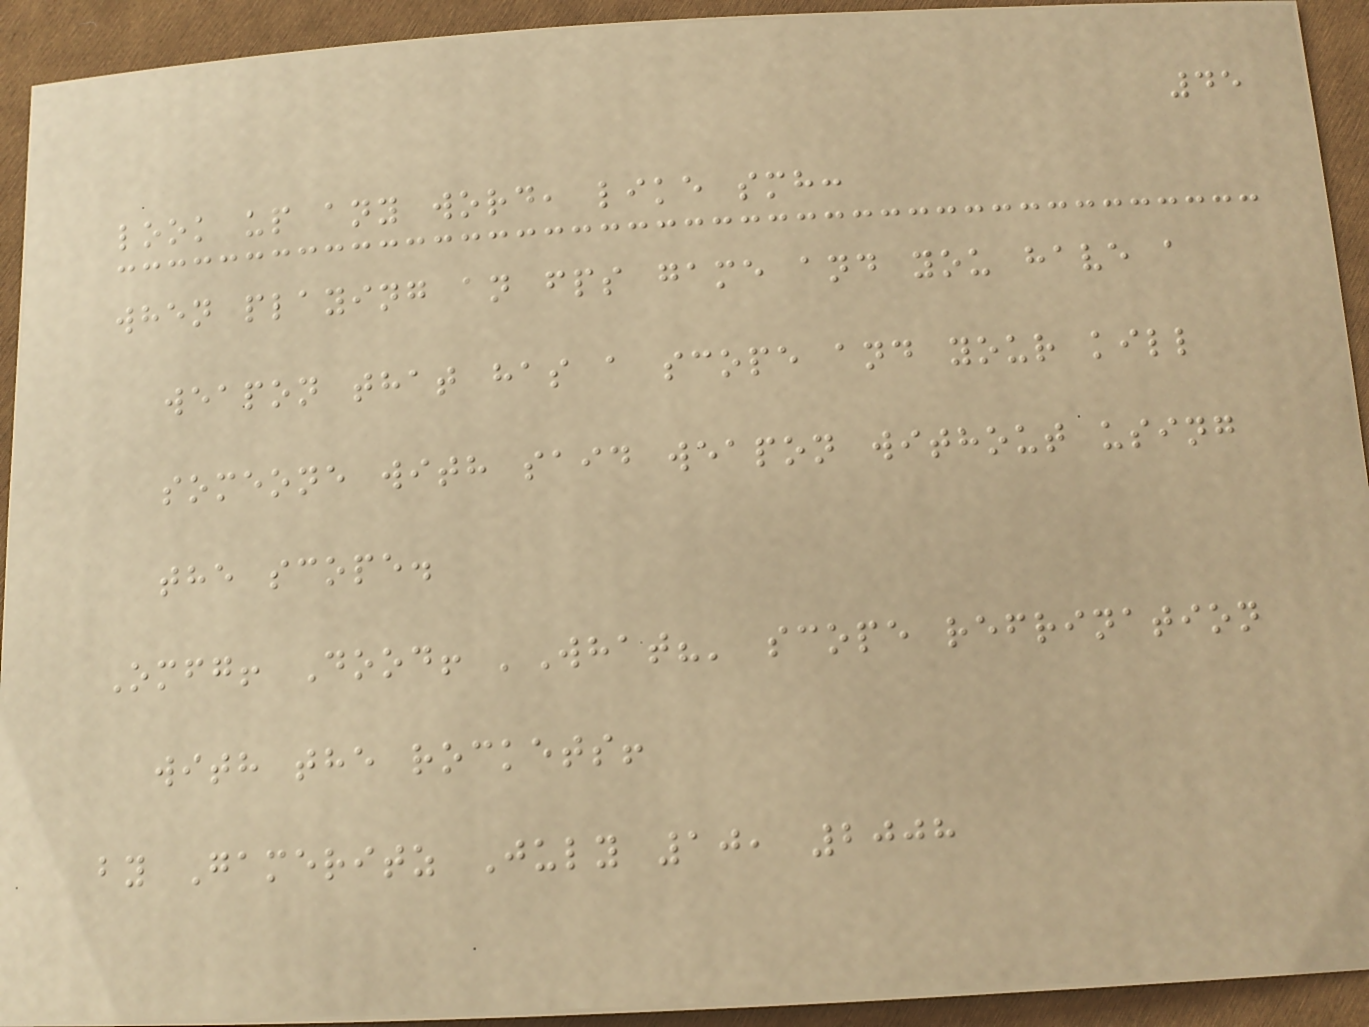45
look up any word, like smh:
when playing an fps game and you have a
weapon that has a scope and your kill
someone with said weapon without using
the scope.
Omfg! Dood! 'What?' scope refrination
with the rockets!
by Gameritz July 10, 2008
